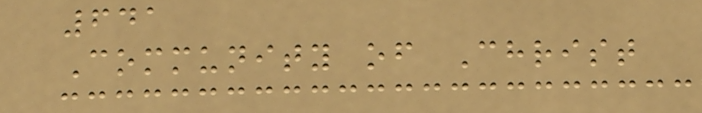641
Community of Christ
